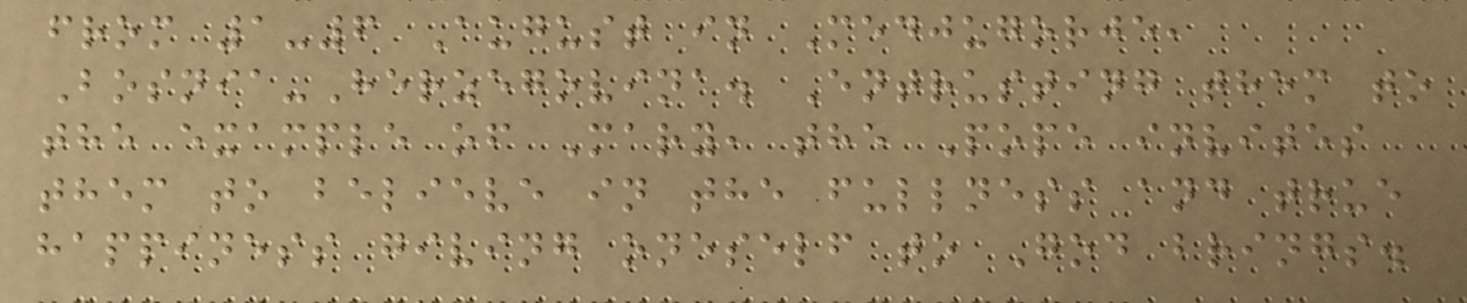from 1-6 August in Medjugorje,
Bosnia-Herzegovina. Entrusting them to
the example of Mary, the Pope invites
them to believe in the fullness and true
happiness giving oneself to God brings.
